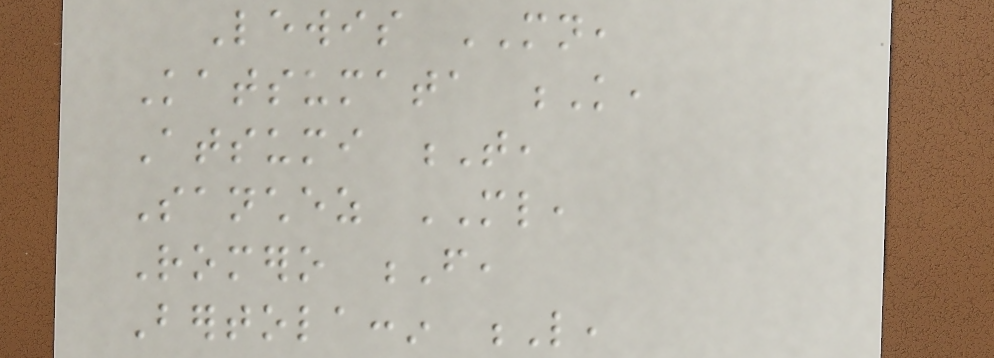Lewis MN,
Katsumata K,
Atsumi T,
Sanchez ML,
Romero F,
Bertolaccin L,
